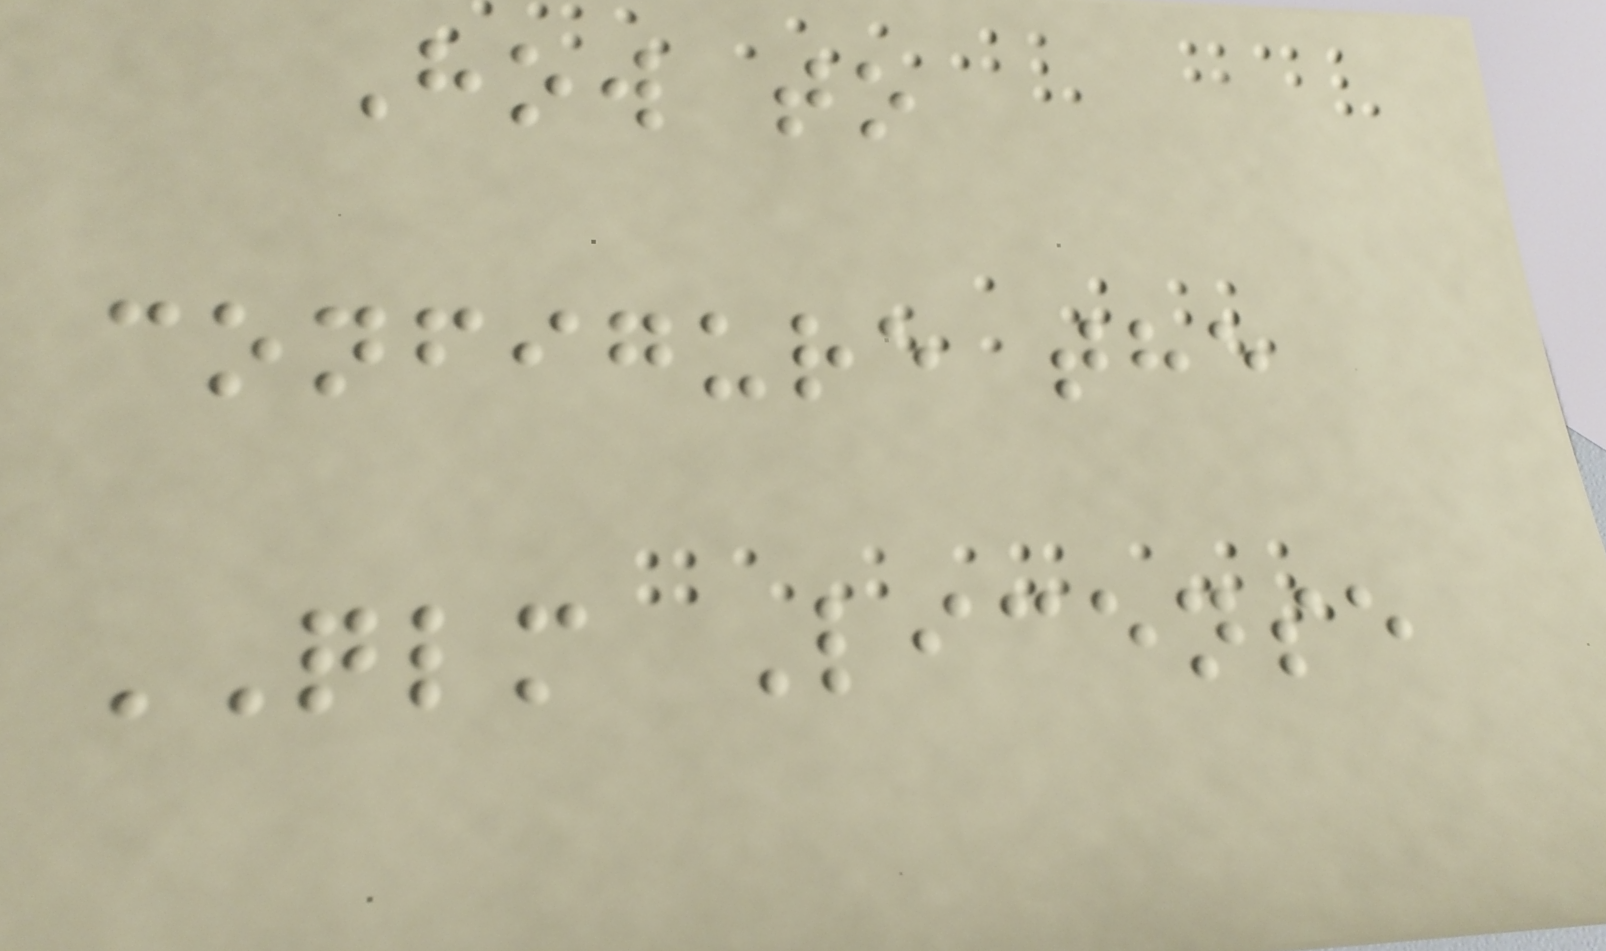How to
configure the
QLM License
